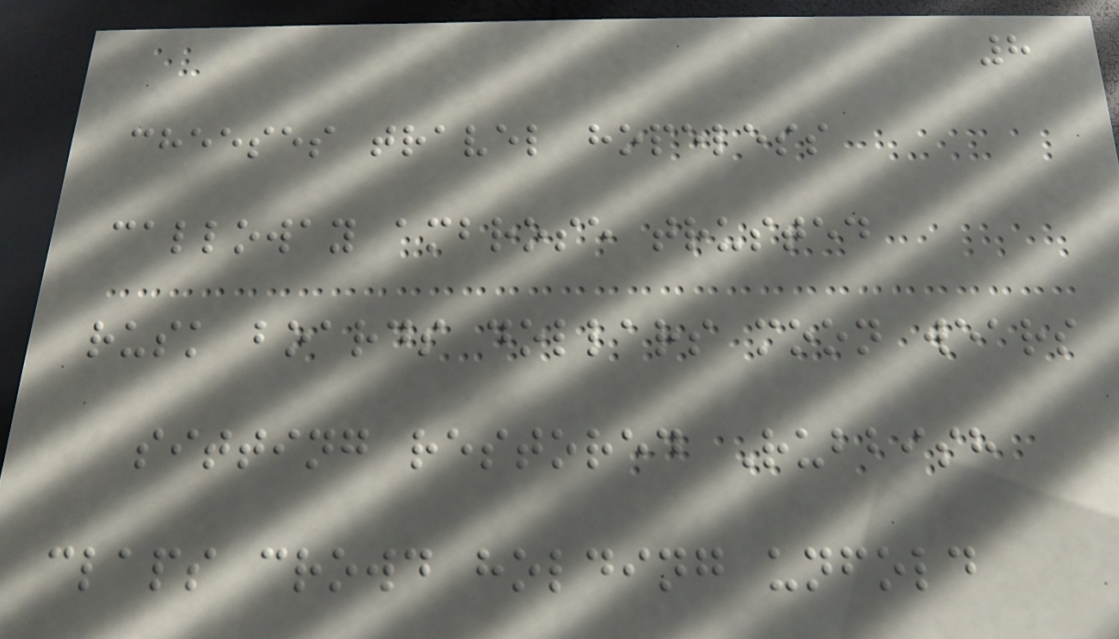8
cheeses travel hopeless
calloway ambrose trusted
rusk boards dollars moon wears
sitting restored Rubbish
claps crowd holding unfold
